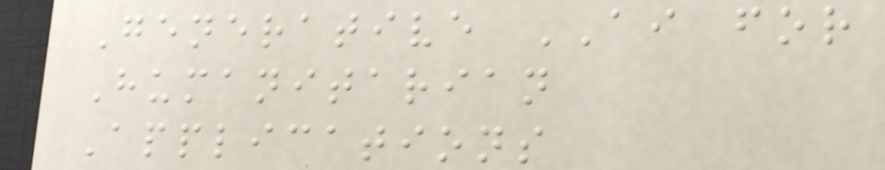Generative AI for
Humanitarian
Applications
